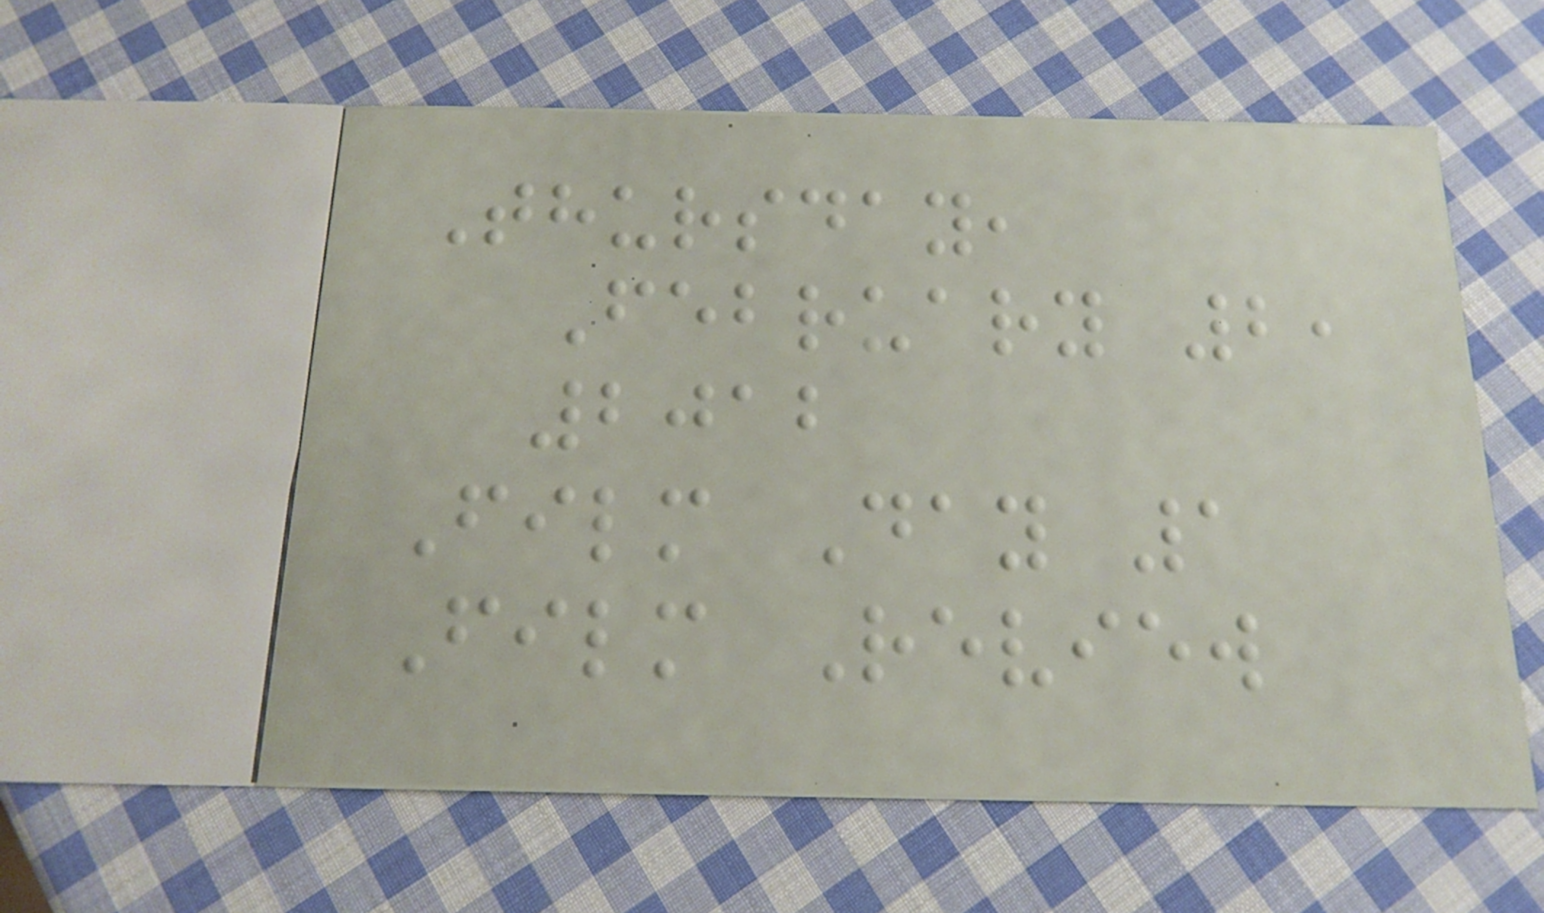Thursday,
February 2,
2012
Film Day 1
Film Review
